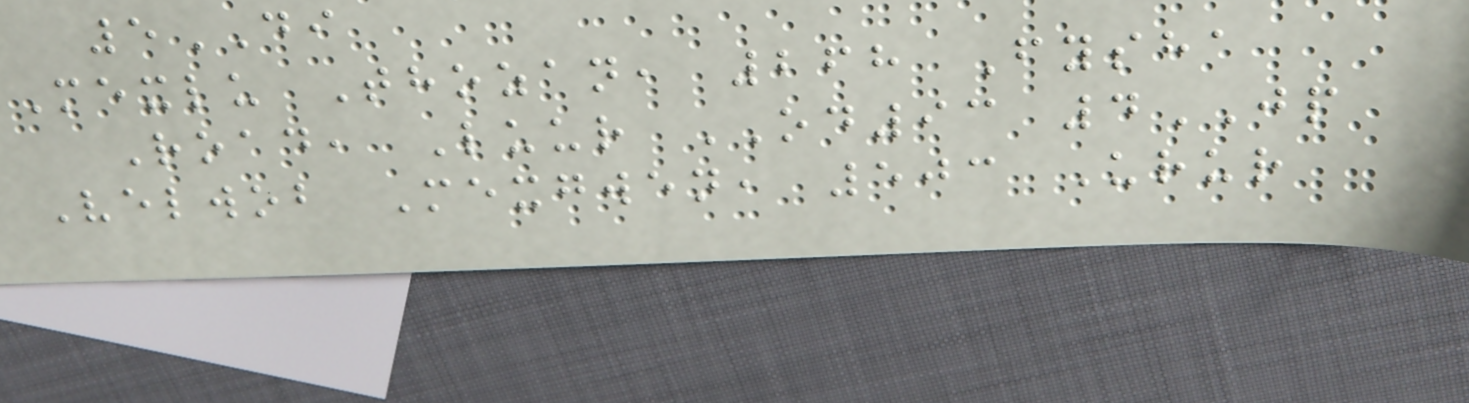5DI
Mexlu Thozan, 268 Fysha
Road, Luur OD93 4JP
Velwob Mexgwen, 503 Urur
